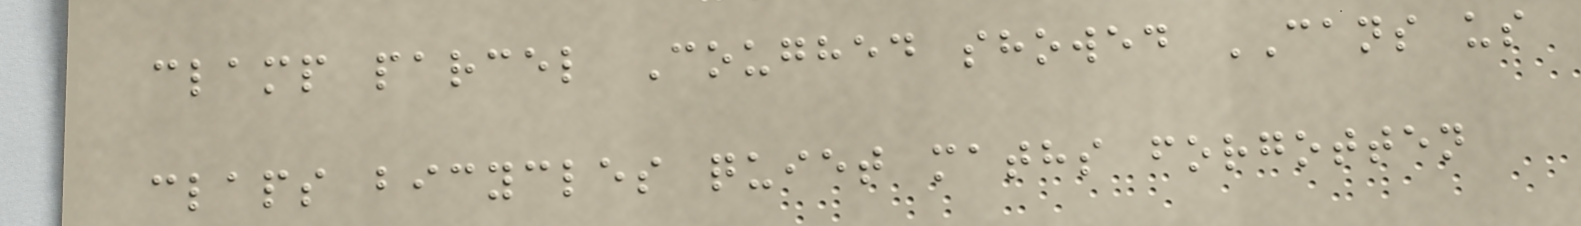clamp parcel Coughed showed CANS us
claps bicycles quiet maths forgotten
